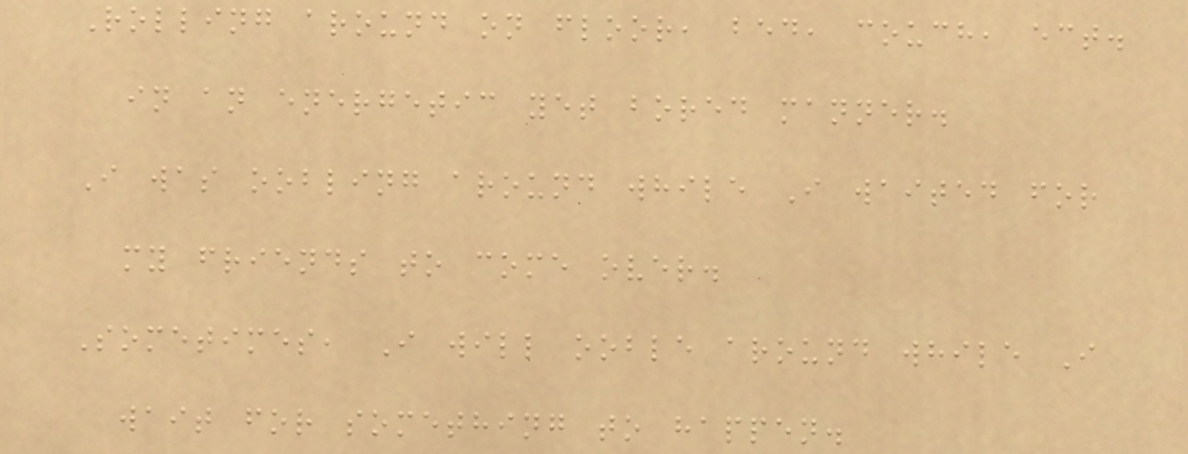Rolling around on floor, bed, couch, ect.
in an energetic yet bored manner.
I was oobling around while I waited for
my friends to come over.
Sometimes, I will ooble around while I
wait for something to happen.
